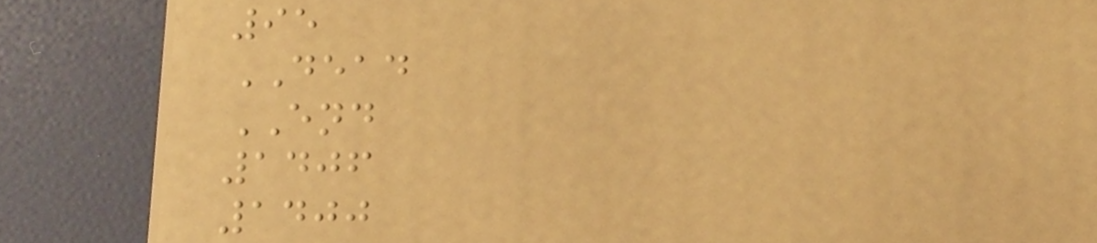95
DEAD
END
1406
1400
